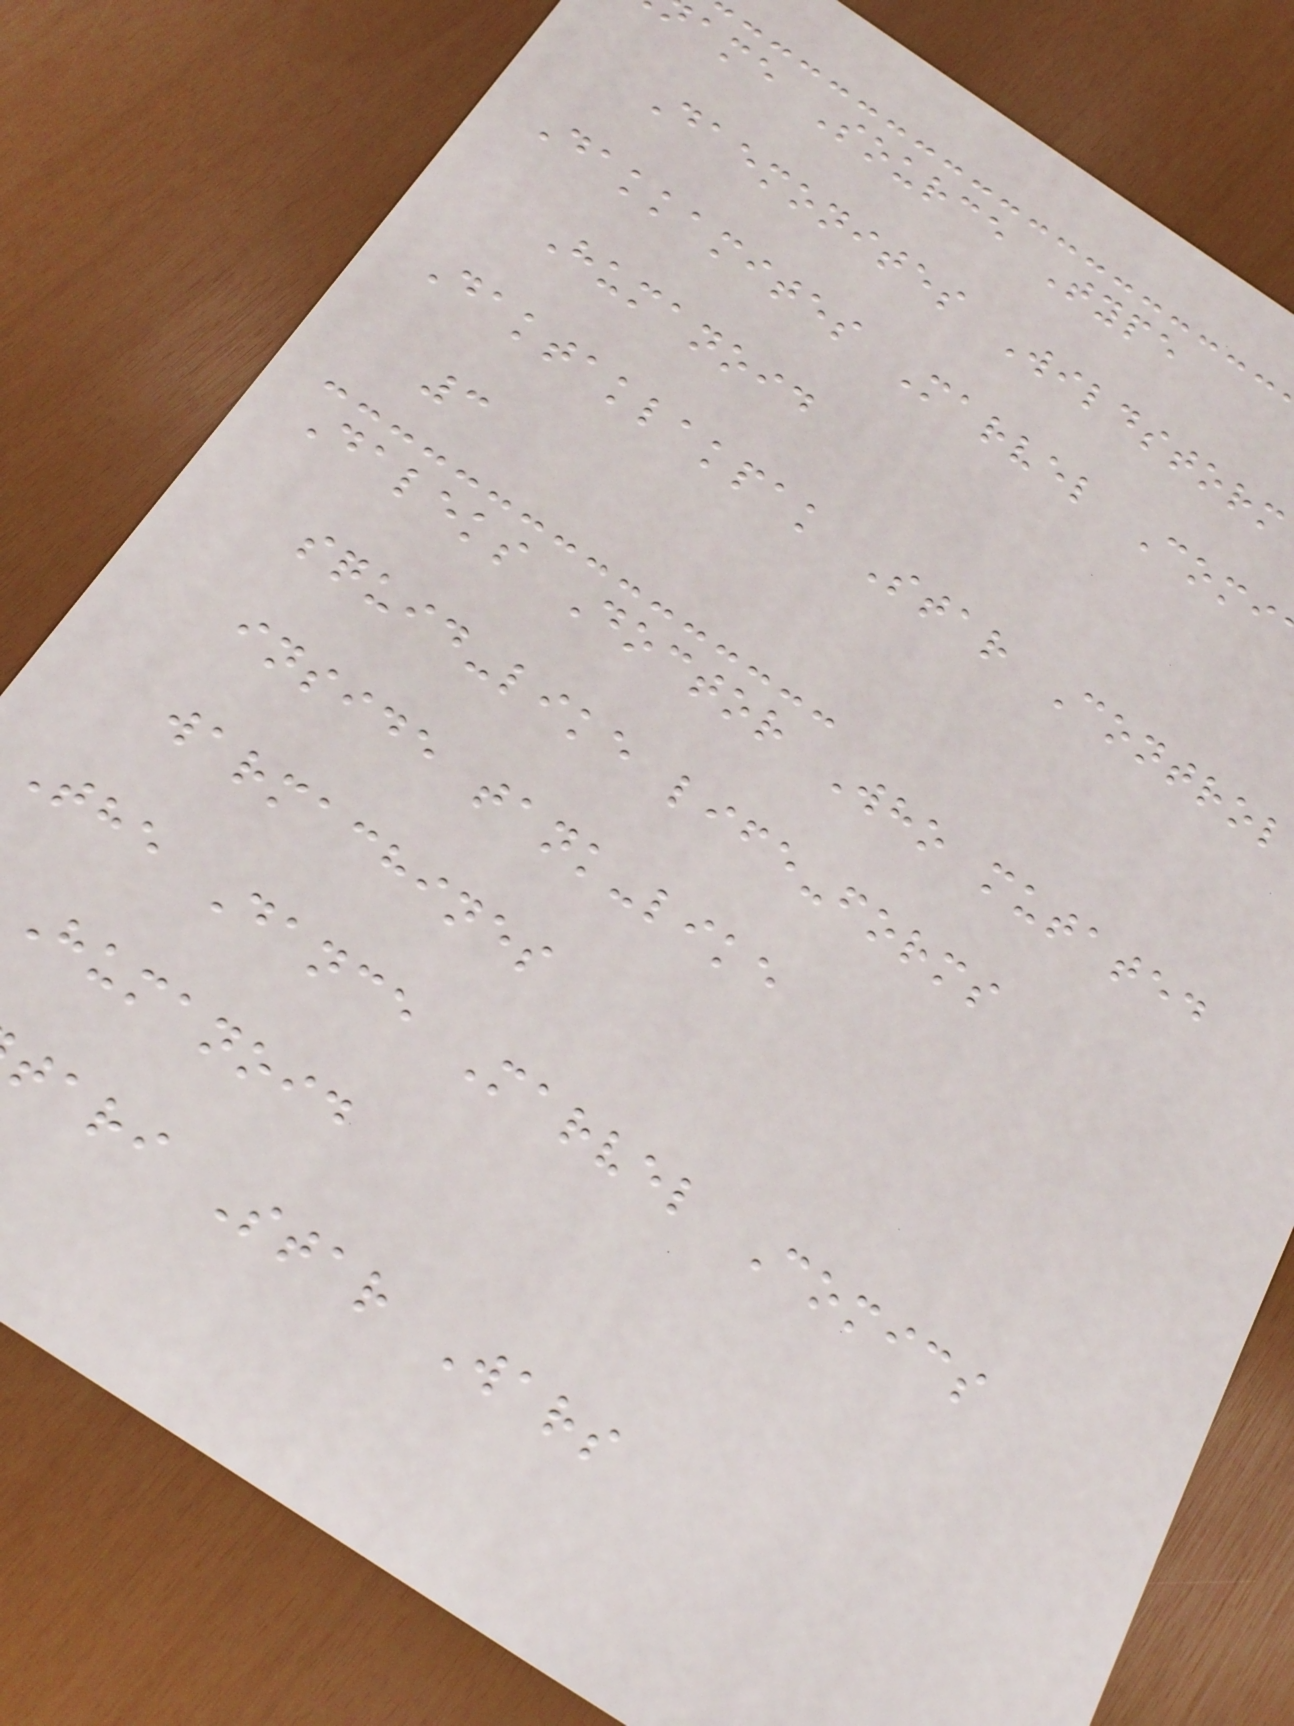ame Source Type
Daemonites Wildstorm
Dakkamites Marvel Comi
Humanoid
Daktaklakpak Star Control
3
Daleks Doctor Who mutated
squid-like life-forms
inside tank-like
warmachines
The Dance Marvel Comics
Humanoid
tari Star Wars
